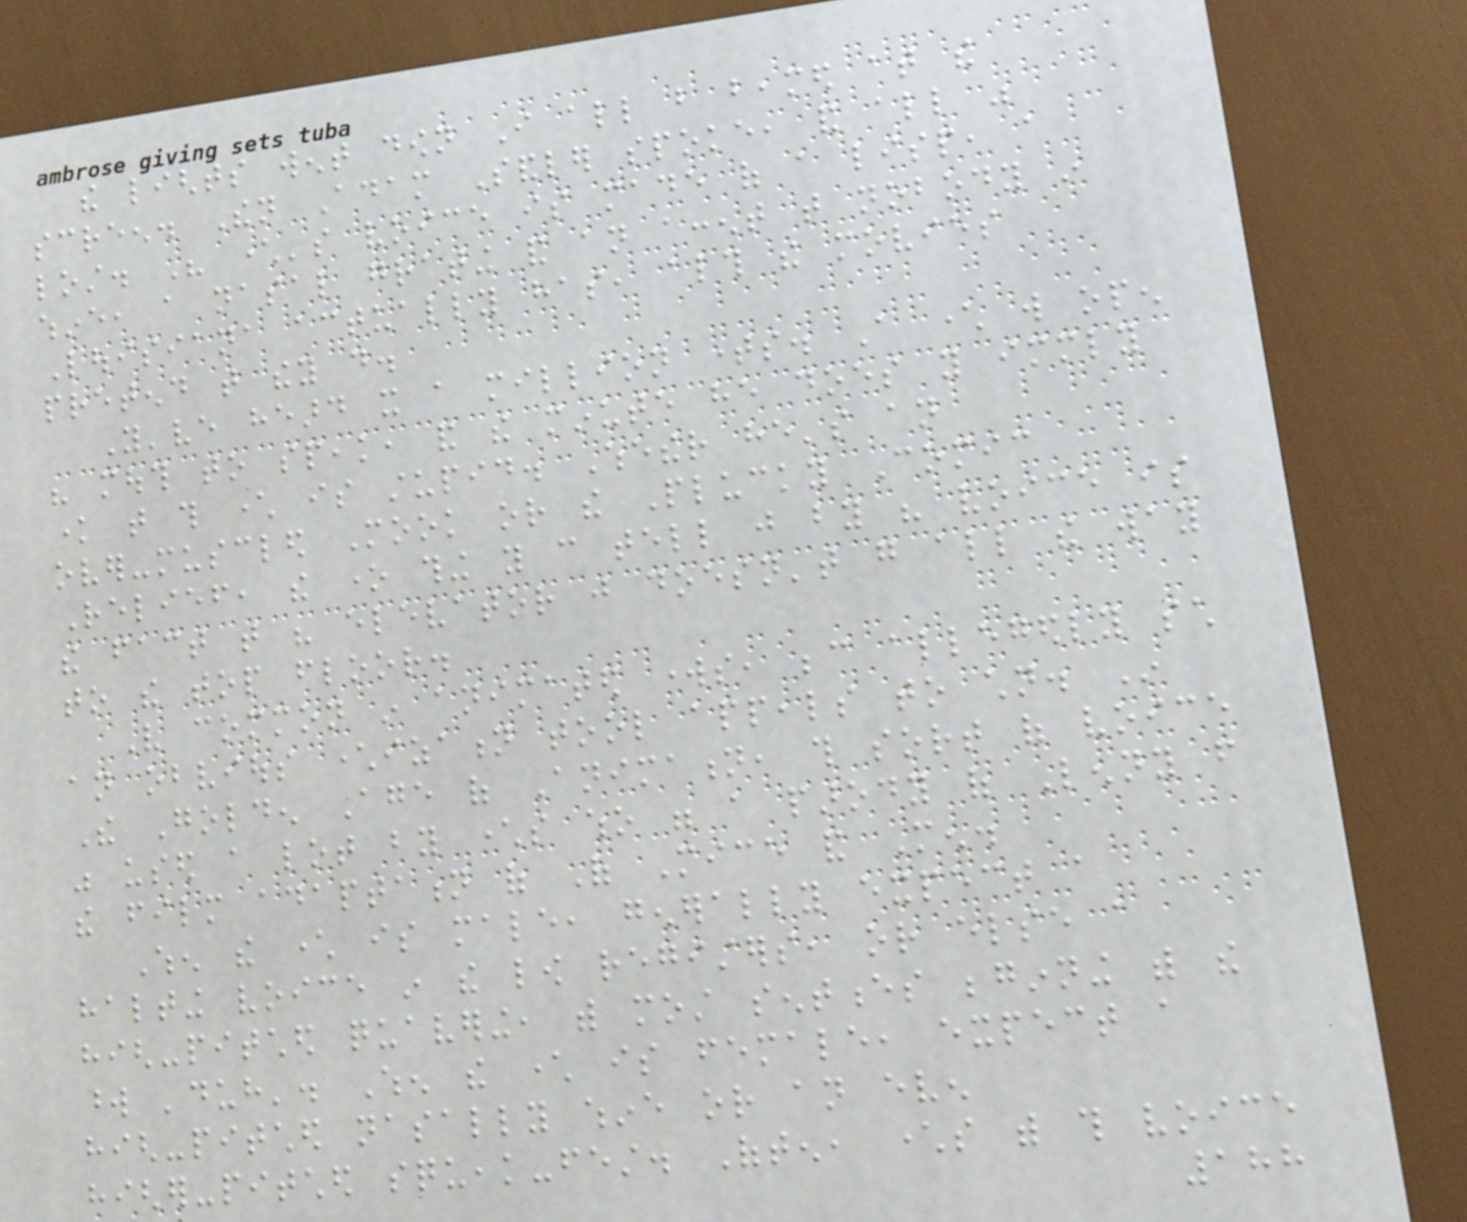the lights went down I all but beamed at the
screen. Then Adam Sandler spoke, and all was
lost. His character's voice is made of a lisp, a
whine, a nasal grating and an accent that nobody in
Louisiana actually has, although the movies
pretend that they do.
You've heard it a million times. A character will open
his mouth to speak, and the minute he does you immediately
know that this character is stupid. Whether he's an
over-muscled Mook or the Plucky Comic
Relief, the one thing you can tell just by his voice is
the fact that his elevator just doesn't go all the way
to the top floor.
Very common in animated works, because allegedly such
an obvious characterization tool appeals to children. In
The Golden Age of Animation, this sort of voice
was used a lot by characters who were a parody of Lenny from
the film adaptation of Of Mice and Men.
When the character is male, generally expect a
halting voice in the low registers, or else a
high-pitched quavering, with most sentences beginning with the
word 'duh'. When the character is female, expect a
high-pitched nasally whine or an even
higher-pitched squeak-fest. Often, characters with this voice
188
